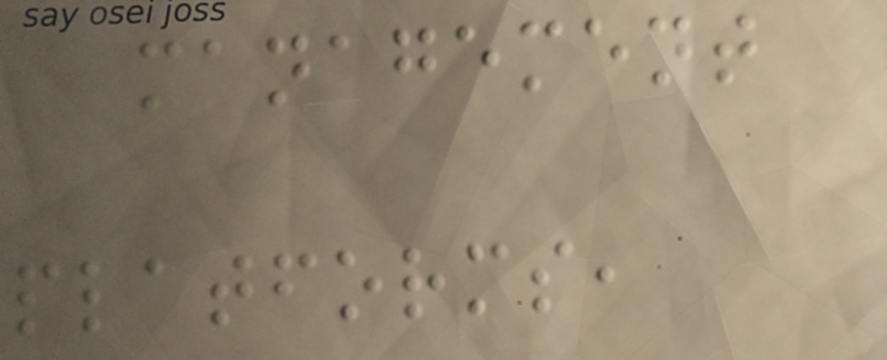management
platforms,
